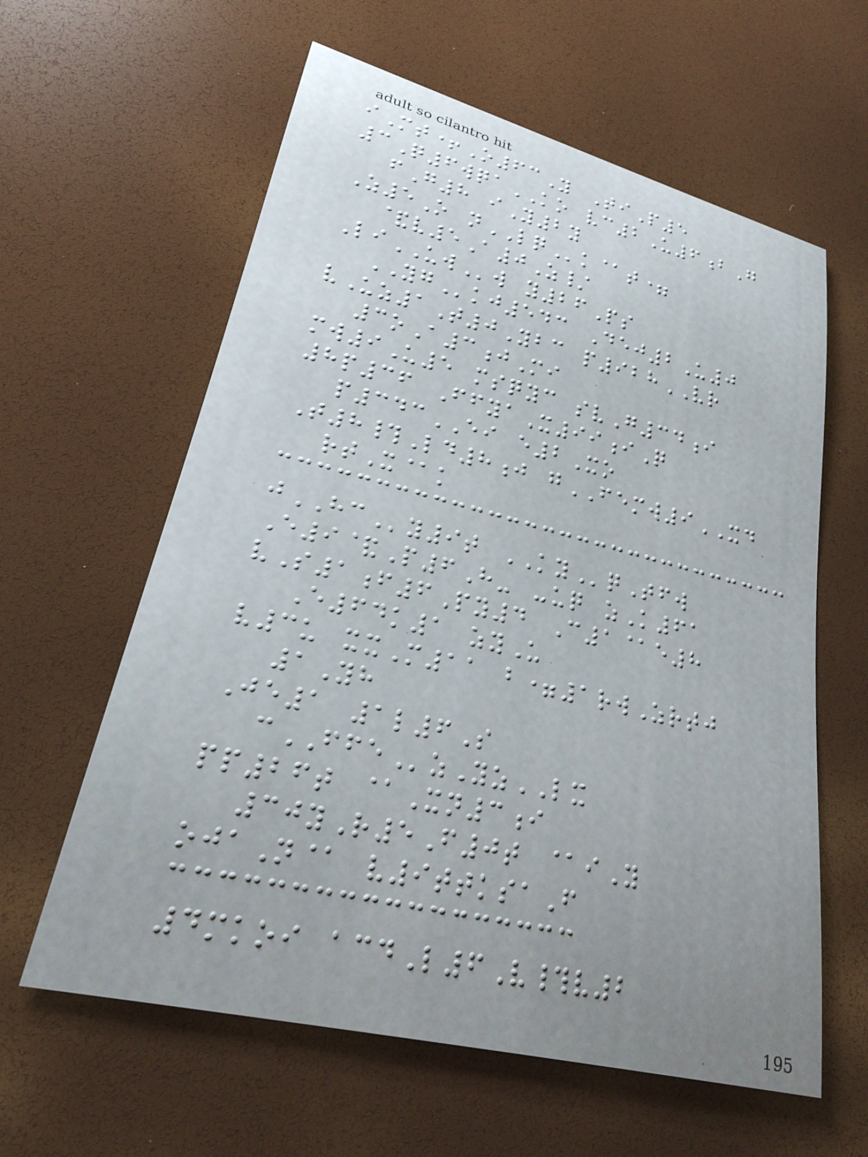iMt+O63Y TiP5
3Q6wqaKO vc2U6bG
fG8 iY2y
Z5O nLQk@t=
&v5A0Z/
LiUWw y26Ps
YGkj543 Dej2U0
vUz1T0Ybc p928VR
3oA3jMi
mw9U5 msqyc svG34i
8p36 FfyaX99iQ
p343EI e2Xo
T8#Ld8j gFEMW9XD
rtX@k
jHCy9t KYqTfw
E9&P6H- -uq zK61
vS1f6Py4 C1@e8
E64k1 zyU
v3u xxM11 b=1rwZrtj
1Yh
Je1 1l6S
cFFEzYzLX
pp26t @Xn3i
30yR5F0t @iY
ojaN@ v9ttksaF
4mkoi acdL6V#v2
